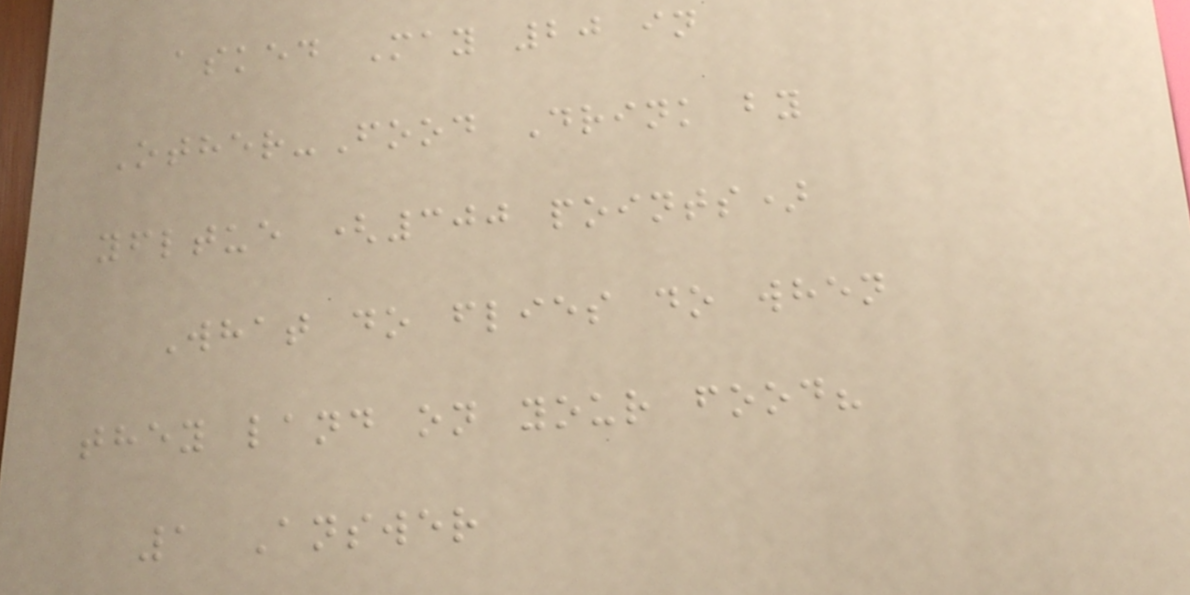asked May 20 in
Other-Food Drink by
yfltue (300 points)
What do flies do when
they land on your food?
1 Answer
